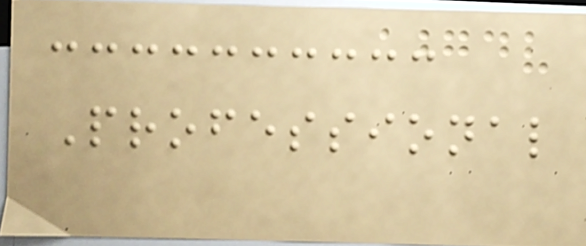Professional
